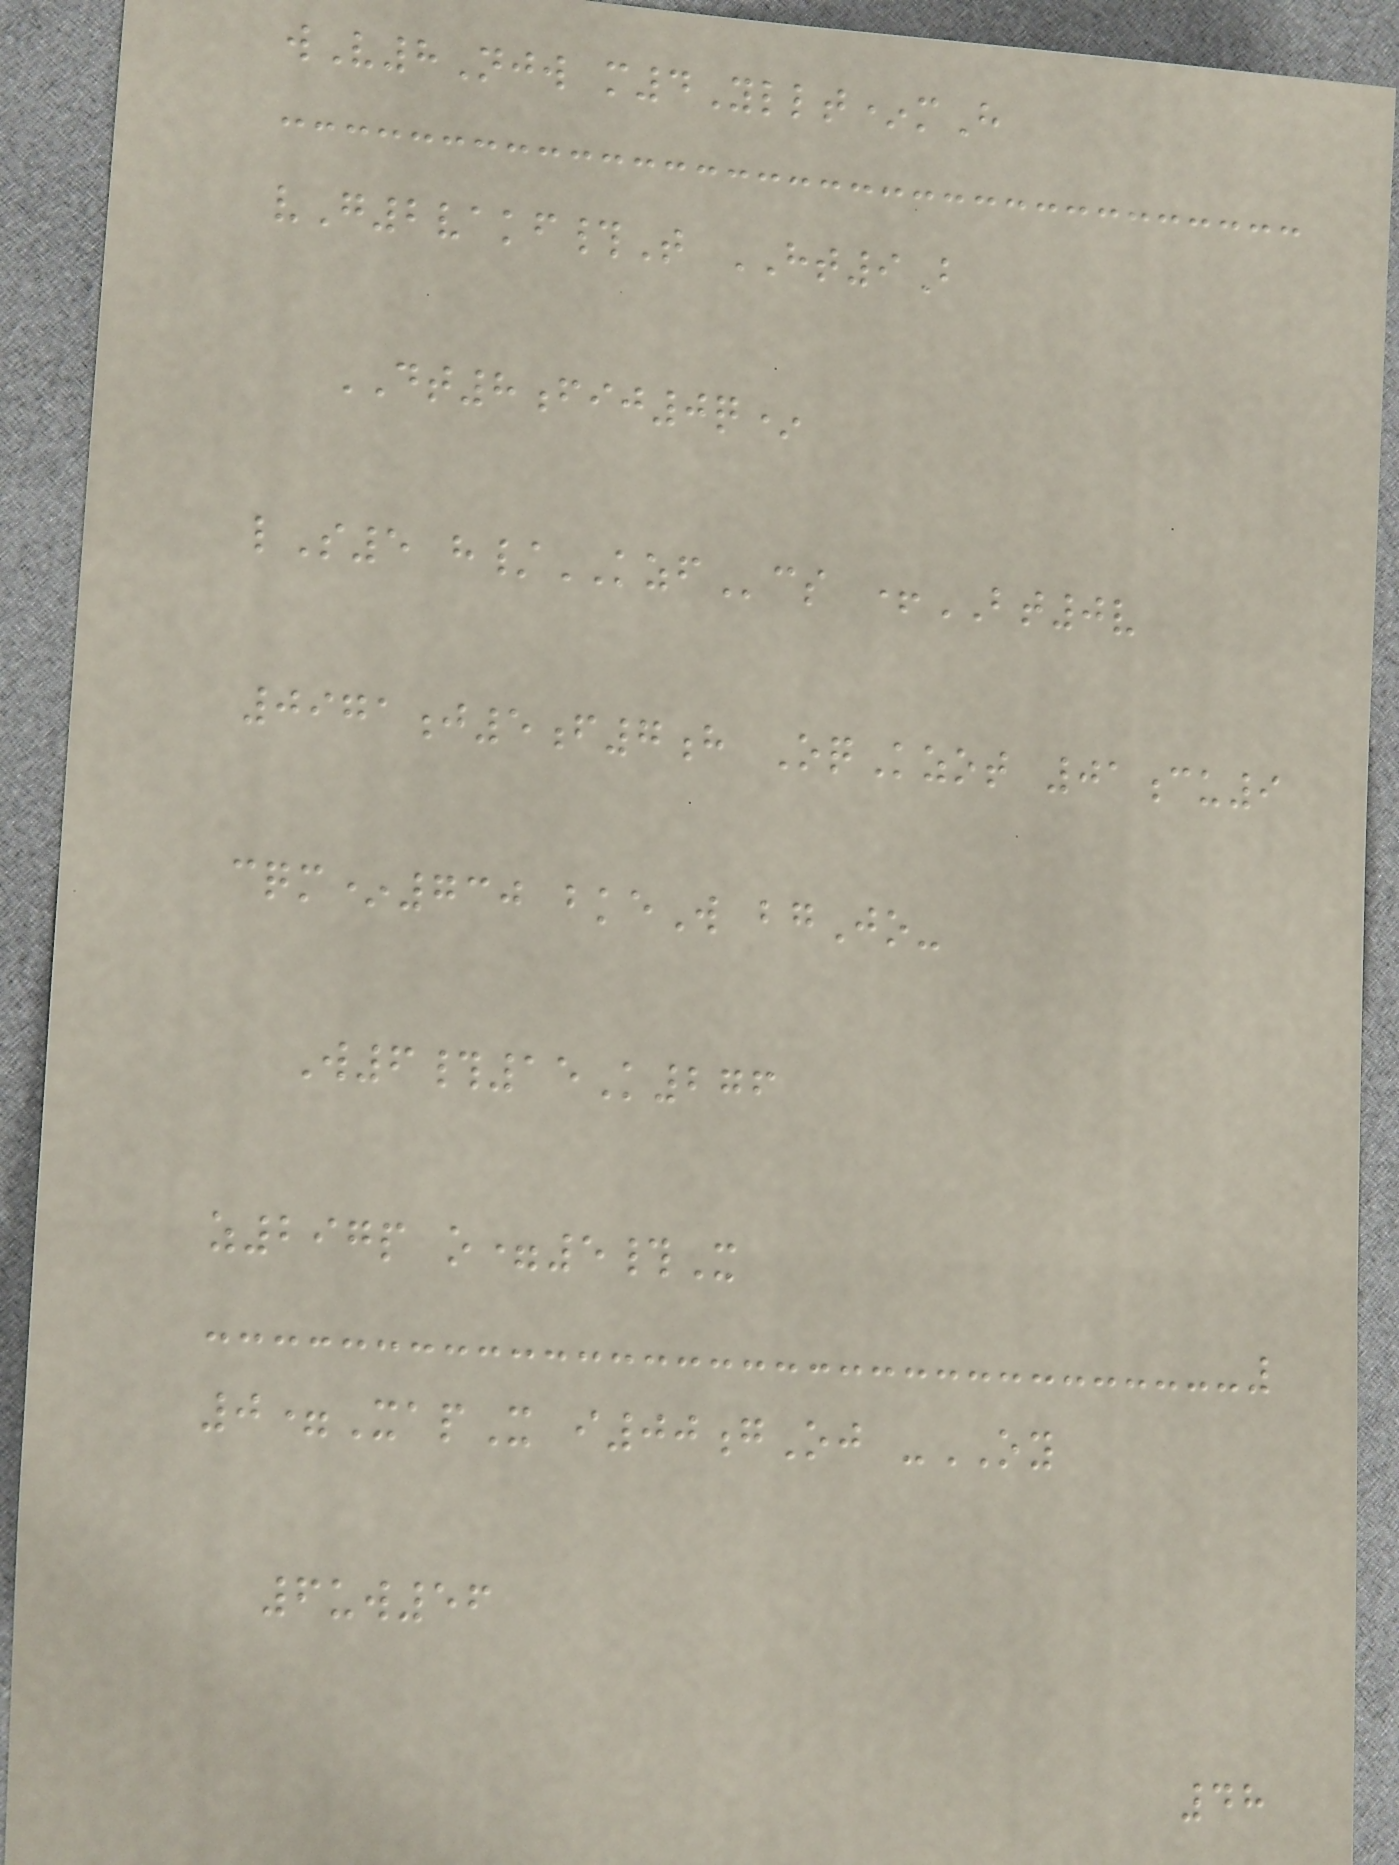wV8Njw m4Yllt*mH
vG2vakf#T HT9B
DT8fij0q*
lS5 h/KZFcs +BT0v
0971j5f7h OqKzot 01cu9
cqm*730 bkeW bgJo-
W6#15K276
z297p o=5#X
0=XapX i00gOj -OY
6uw56
48
